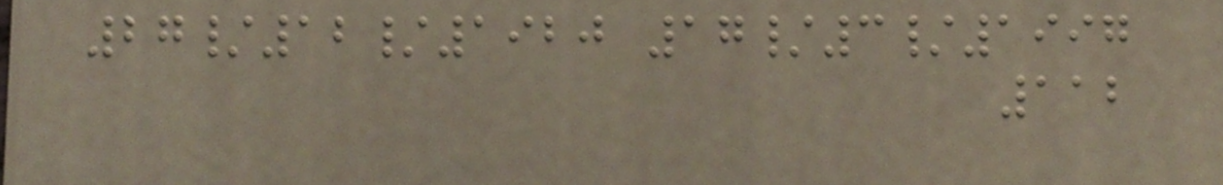27/12/1920 17/3/1997
112
